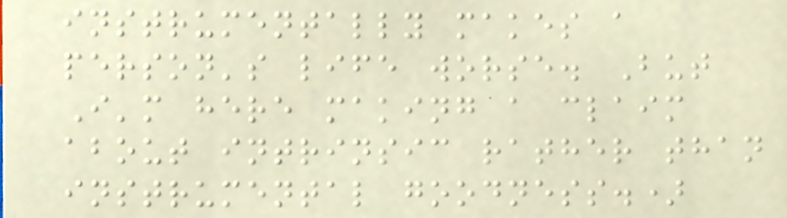instrumentally makes a
person's life worse. But
I'm here making a claim
about intrinsic rather than
instrumental goodness.)
